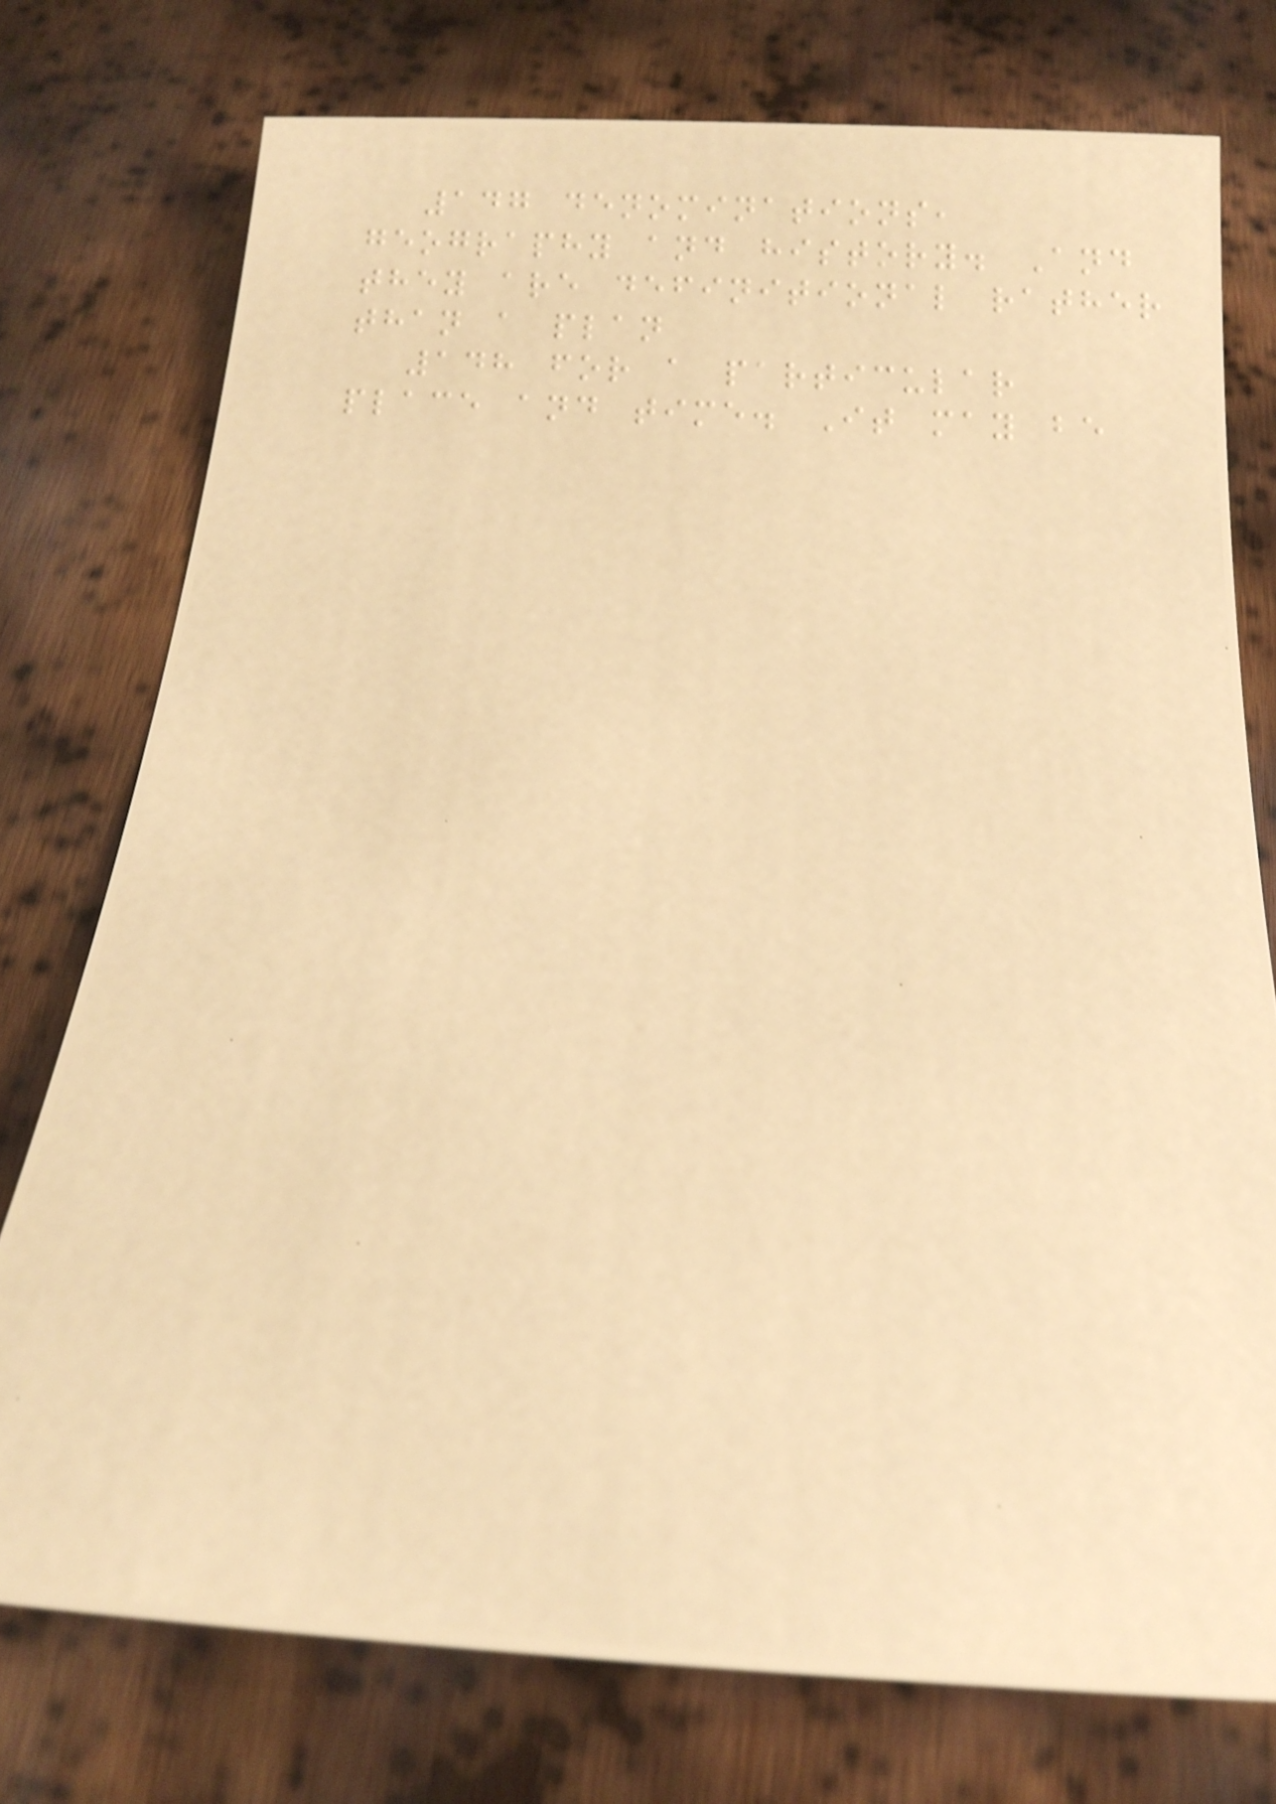147 denominations,
geography and history. And
they are definitional rather
than a plan
148 for a particular
place and time. It may be
